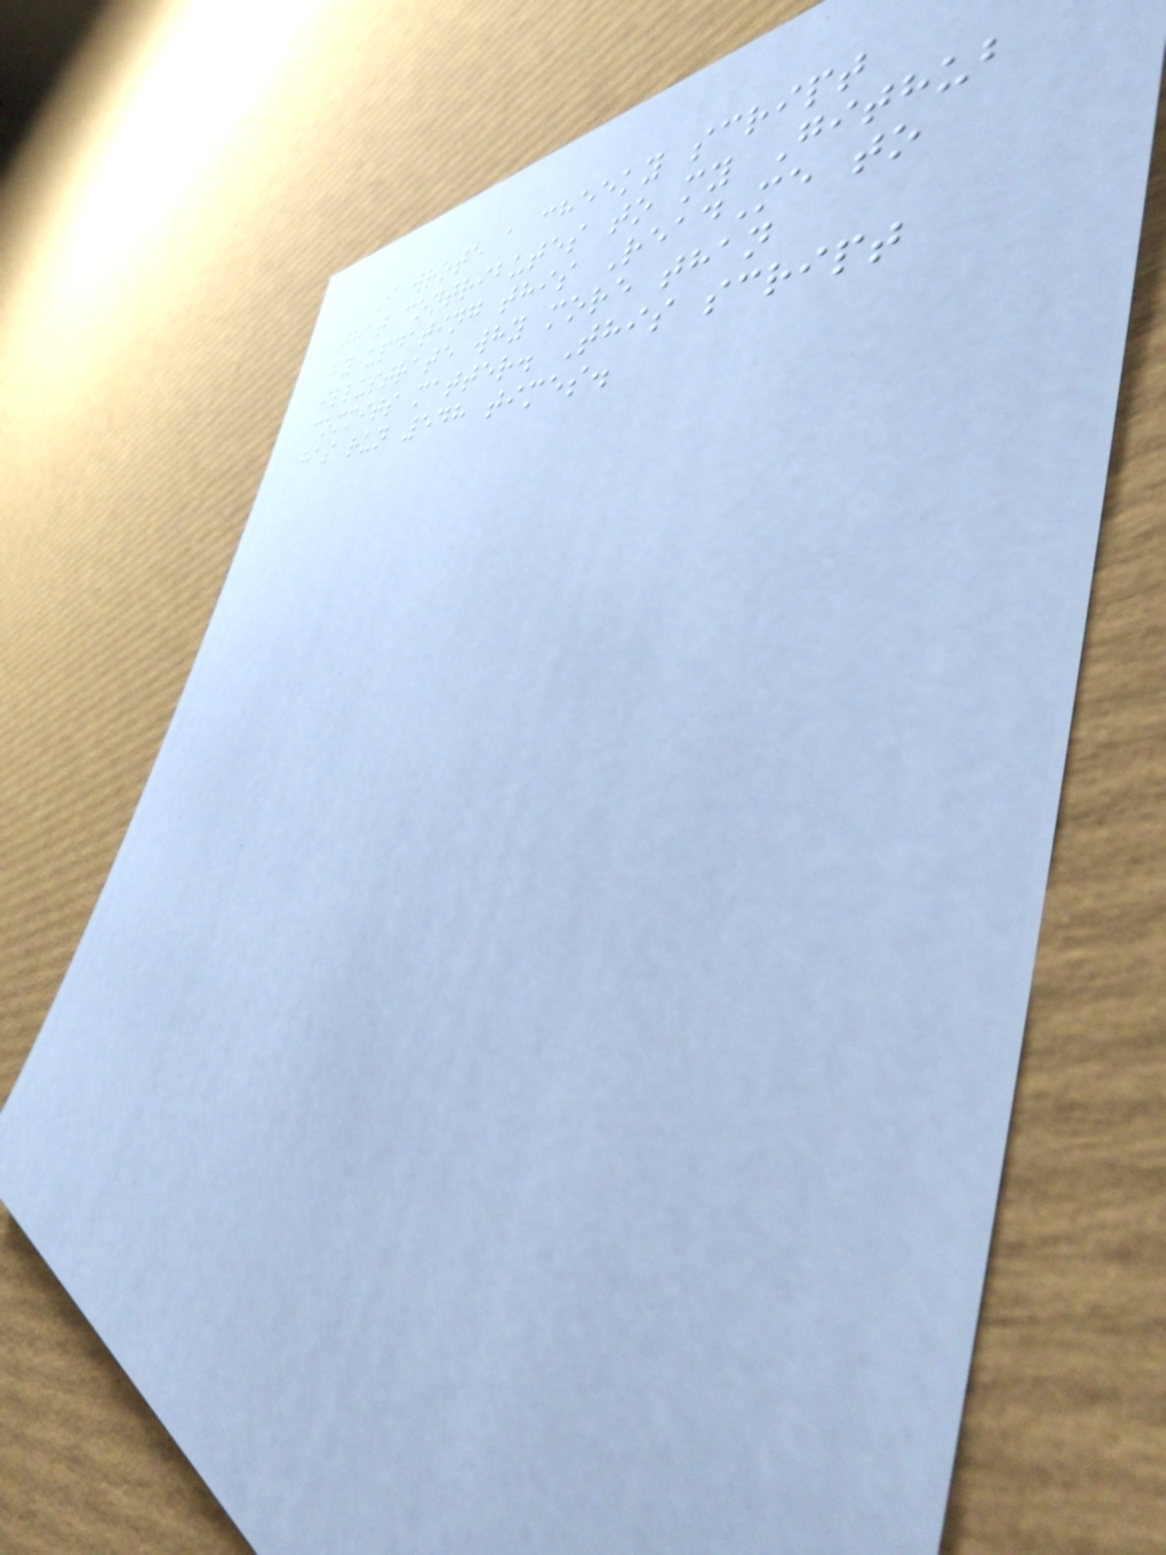I wrote a cheeky script
that contributes to my Github
by updating this ReadMe to
illustrate why more than
commits matter. This script
has run 548 times.
